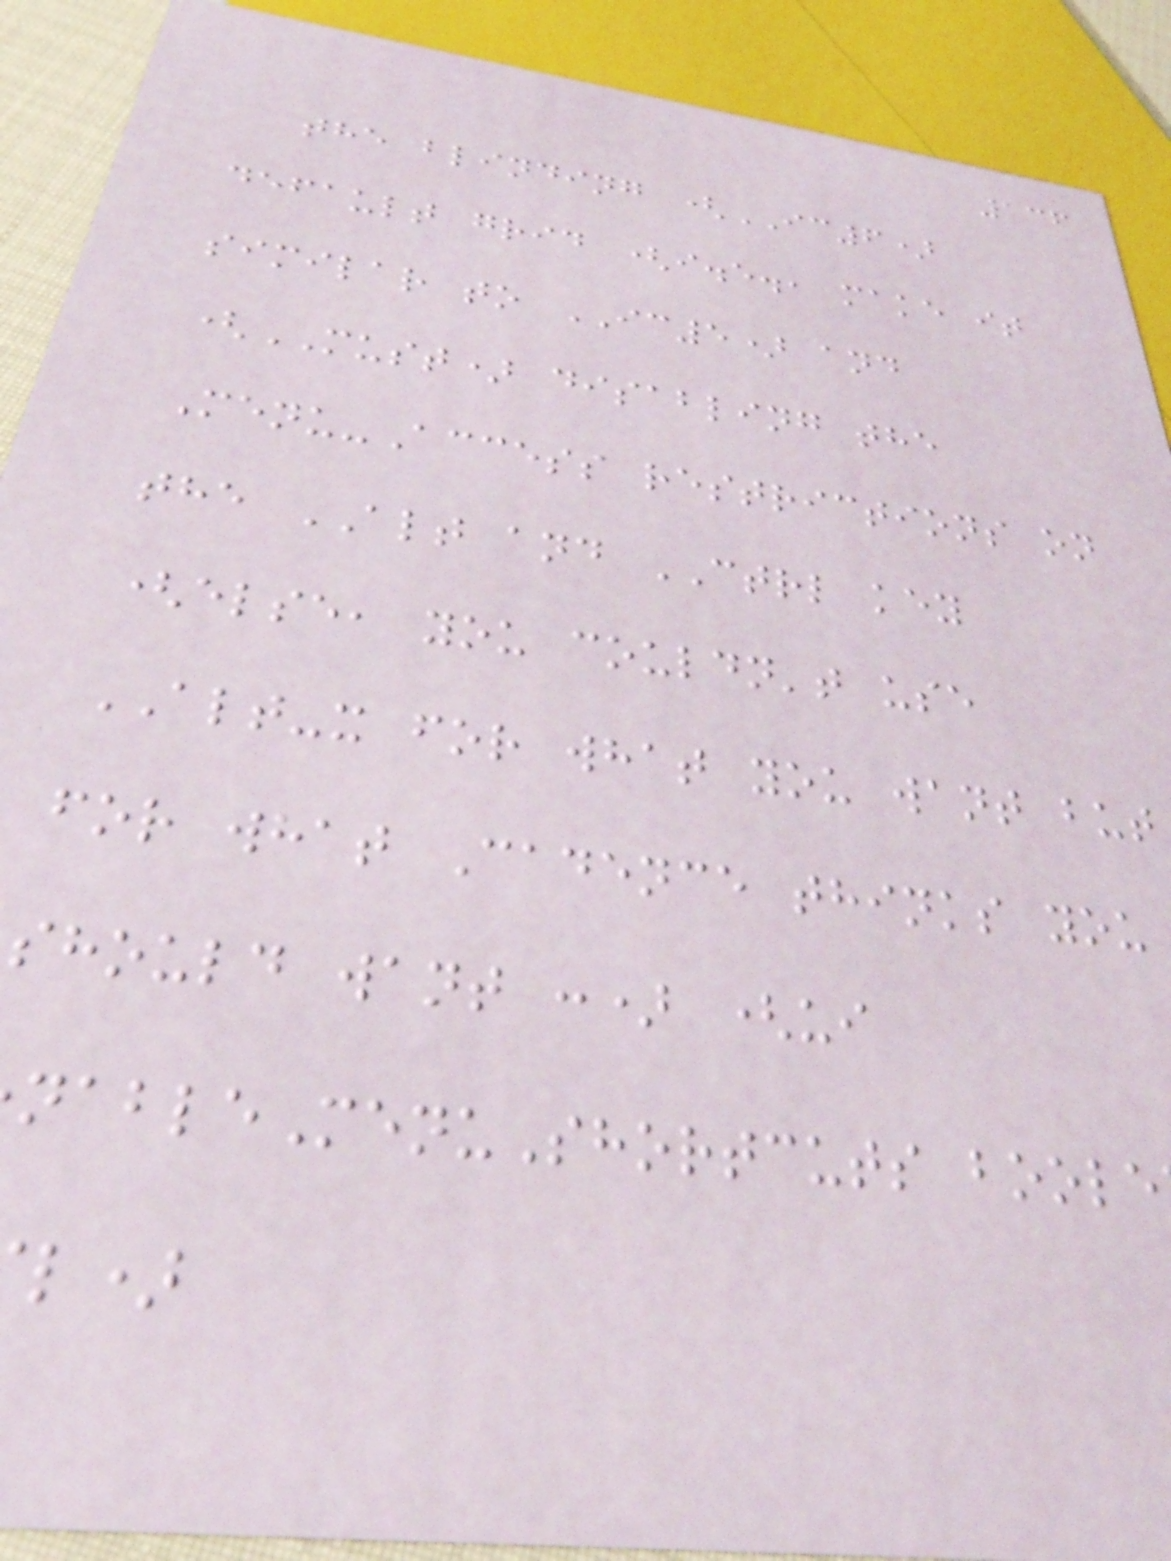136
the blinding (IC6)
default grid (i.e., make it
similar to IC5) and
(MUST) disabling the
Menu-Access restrictions on
the ALT and CTRL key
(else, you couldn't use
ALT-x for what you want but
for what Cadence thinks you
should want :) (ui
nableMenuShortcuts boole
